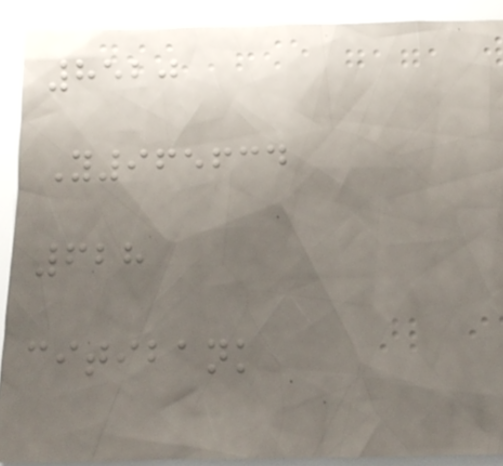8520
Y965634
628
citibank
